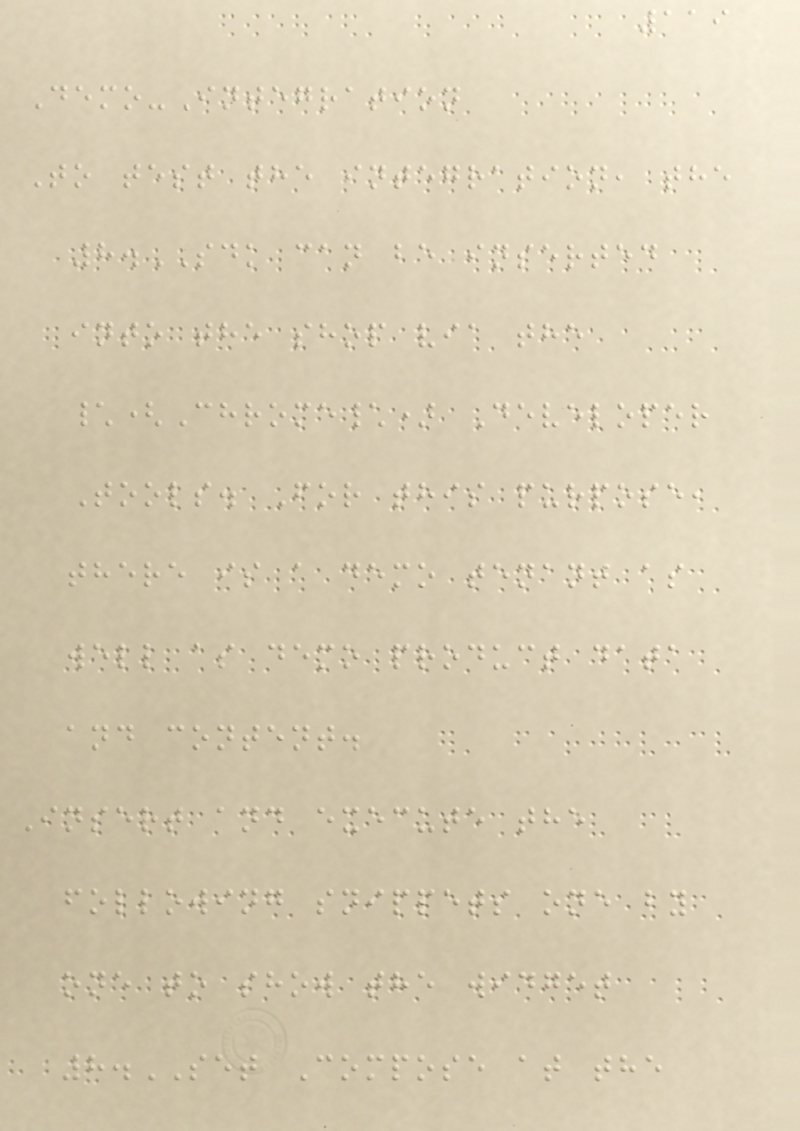119
Demo-Integration
To test the integration, the
8.SDK can be inserted
into the shop via the
\(Chrome\) Developer
Tools. For this purpose,
there is a demo tenant as
well as demo product data
and content.
Insert and execute the
following snippets one by
one to show the widget
8.SET Compose at the
